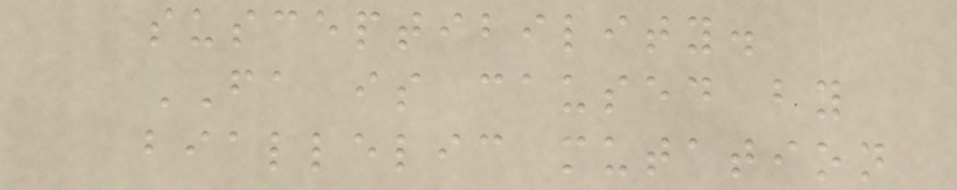susceptibility.
FA is caused by
biallelic mutation
